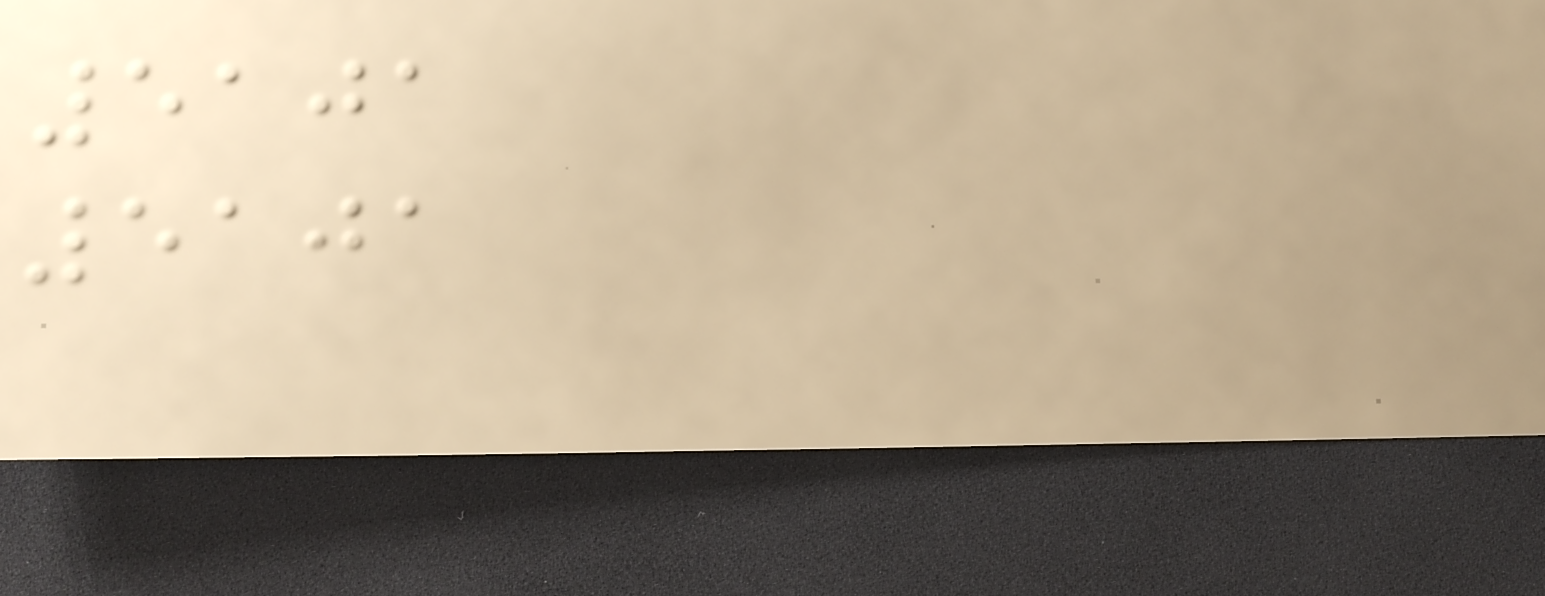5101
5101
